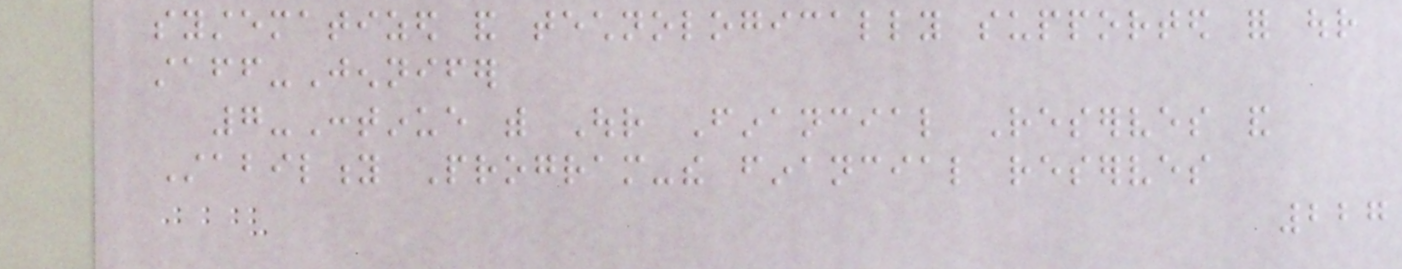systematized and technologically supported for our
staff-Jennifer
7-Continue with Our Financial Reserves and
Stability Program-the financial reserves
227
